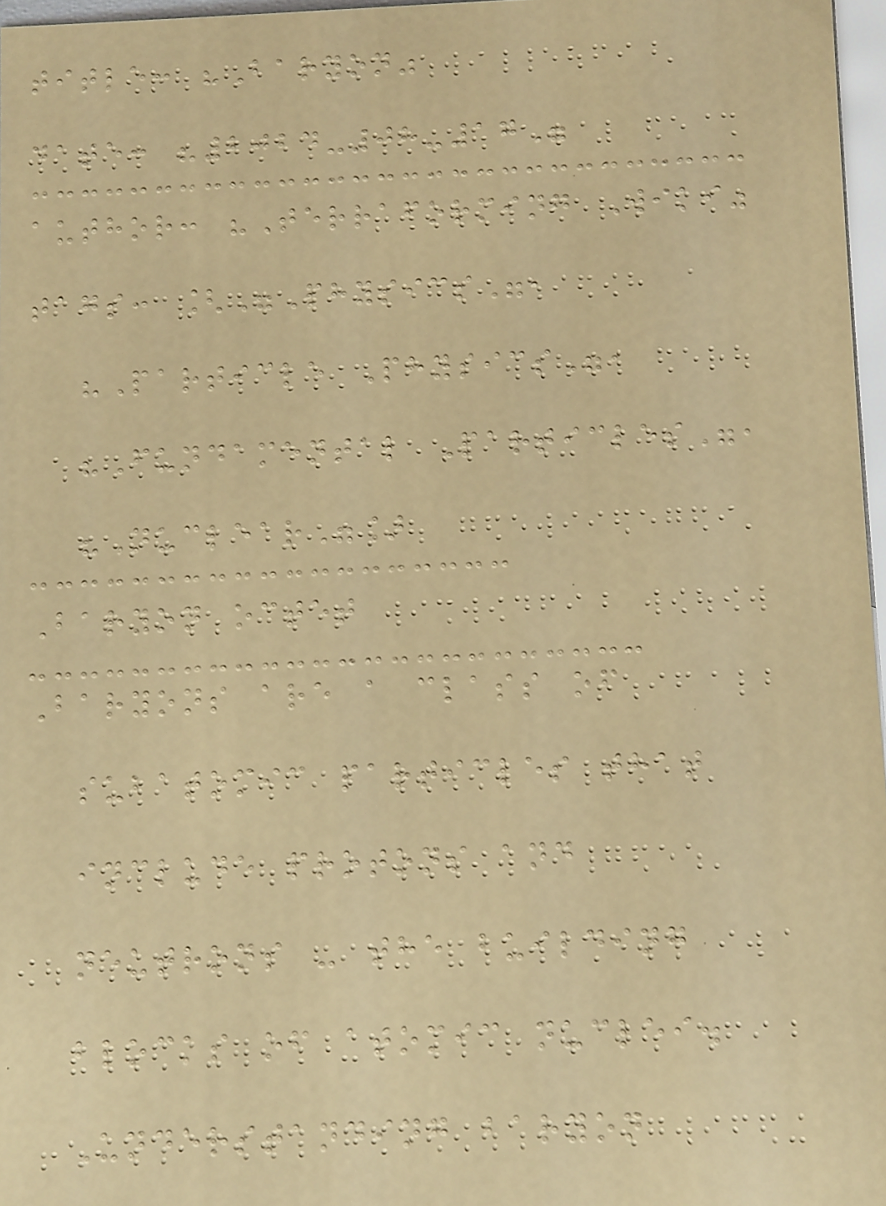title: "Baryon"
date: "2024-08-17"
author: "Terraforming Wiki"
tags: ["Physics",
"Particle Physics",
"Fundamental Particles",
"Nuclear"]
Baryon octet
Baryons are a class of
subatomic particles that
include protons and
neutrons - the building
blocks of atomic nuclei.
Understanding baryon
